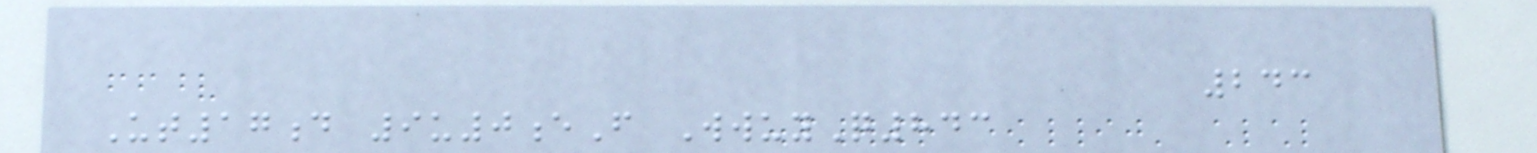243
Ut17d 9u0eF WwuyQ843
